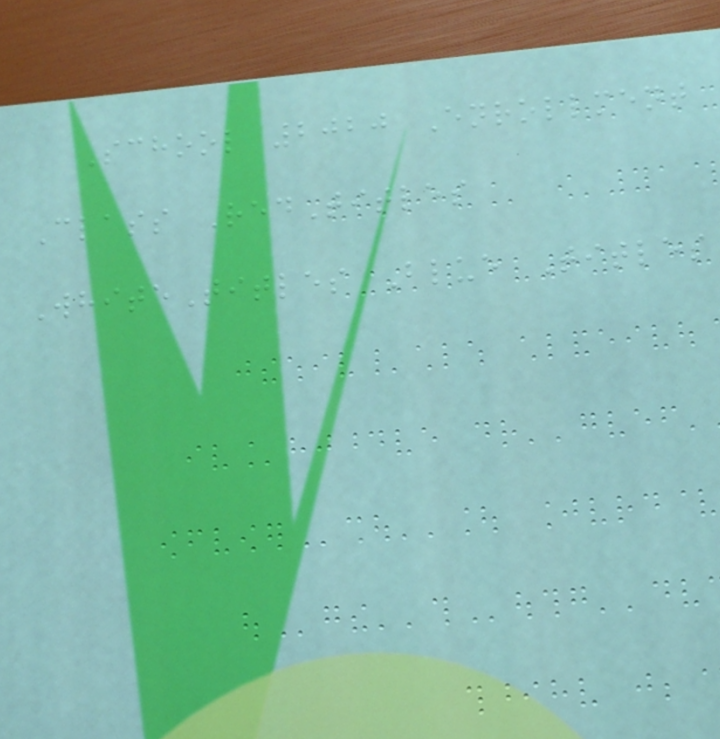School 2020 Enrollment
Class RedTitles
WhiteTitles Blue Titles
